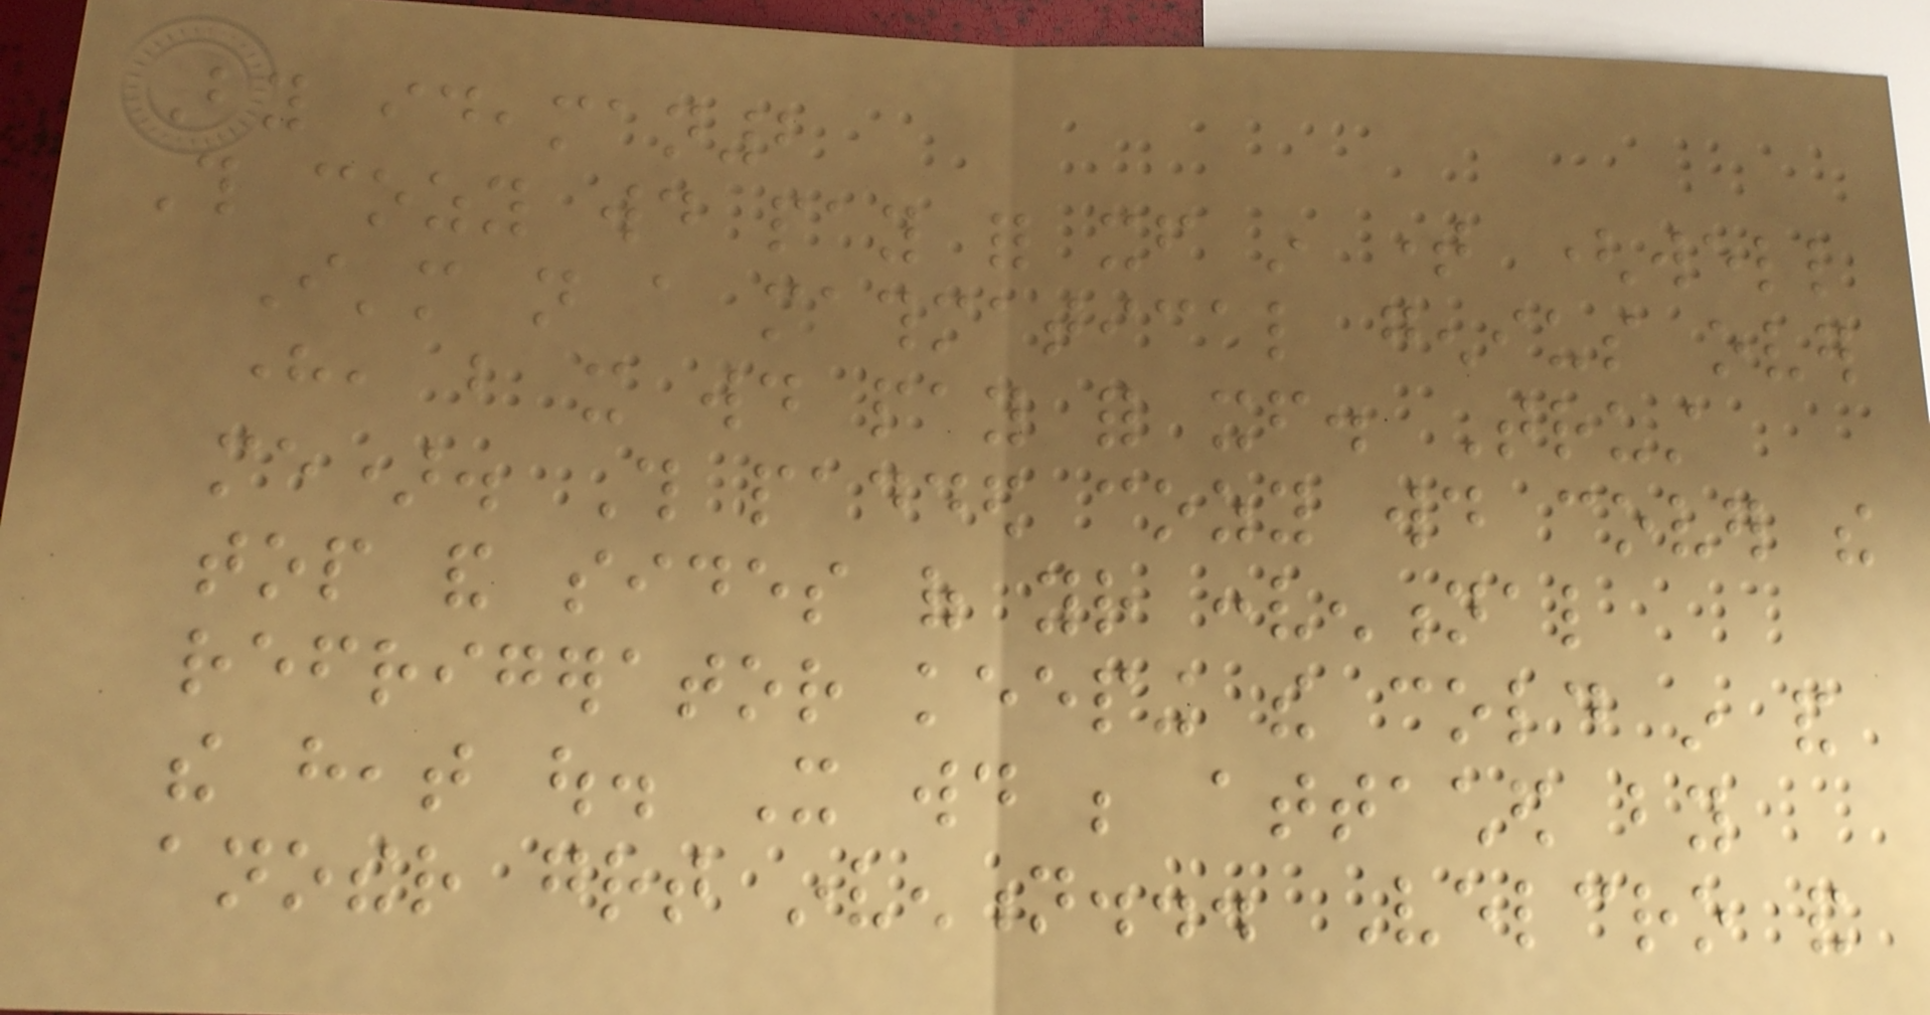By ideaman2
This cozy would pay for itself in time (well
I'm not a mathmatical genius over
here, but it would pay for itself. Trust
me). This padded cozy would cover the
top and sides of your conventional
refrigerator keeping the cold in and
the heat out. It would be attached by
another great invention... Velcro and
